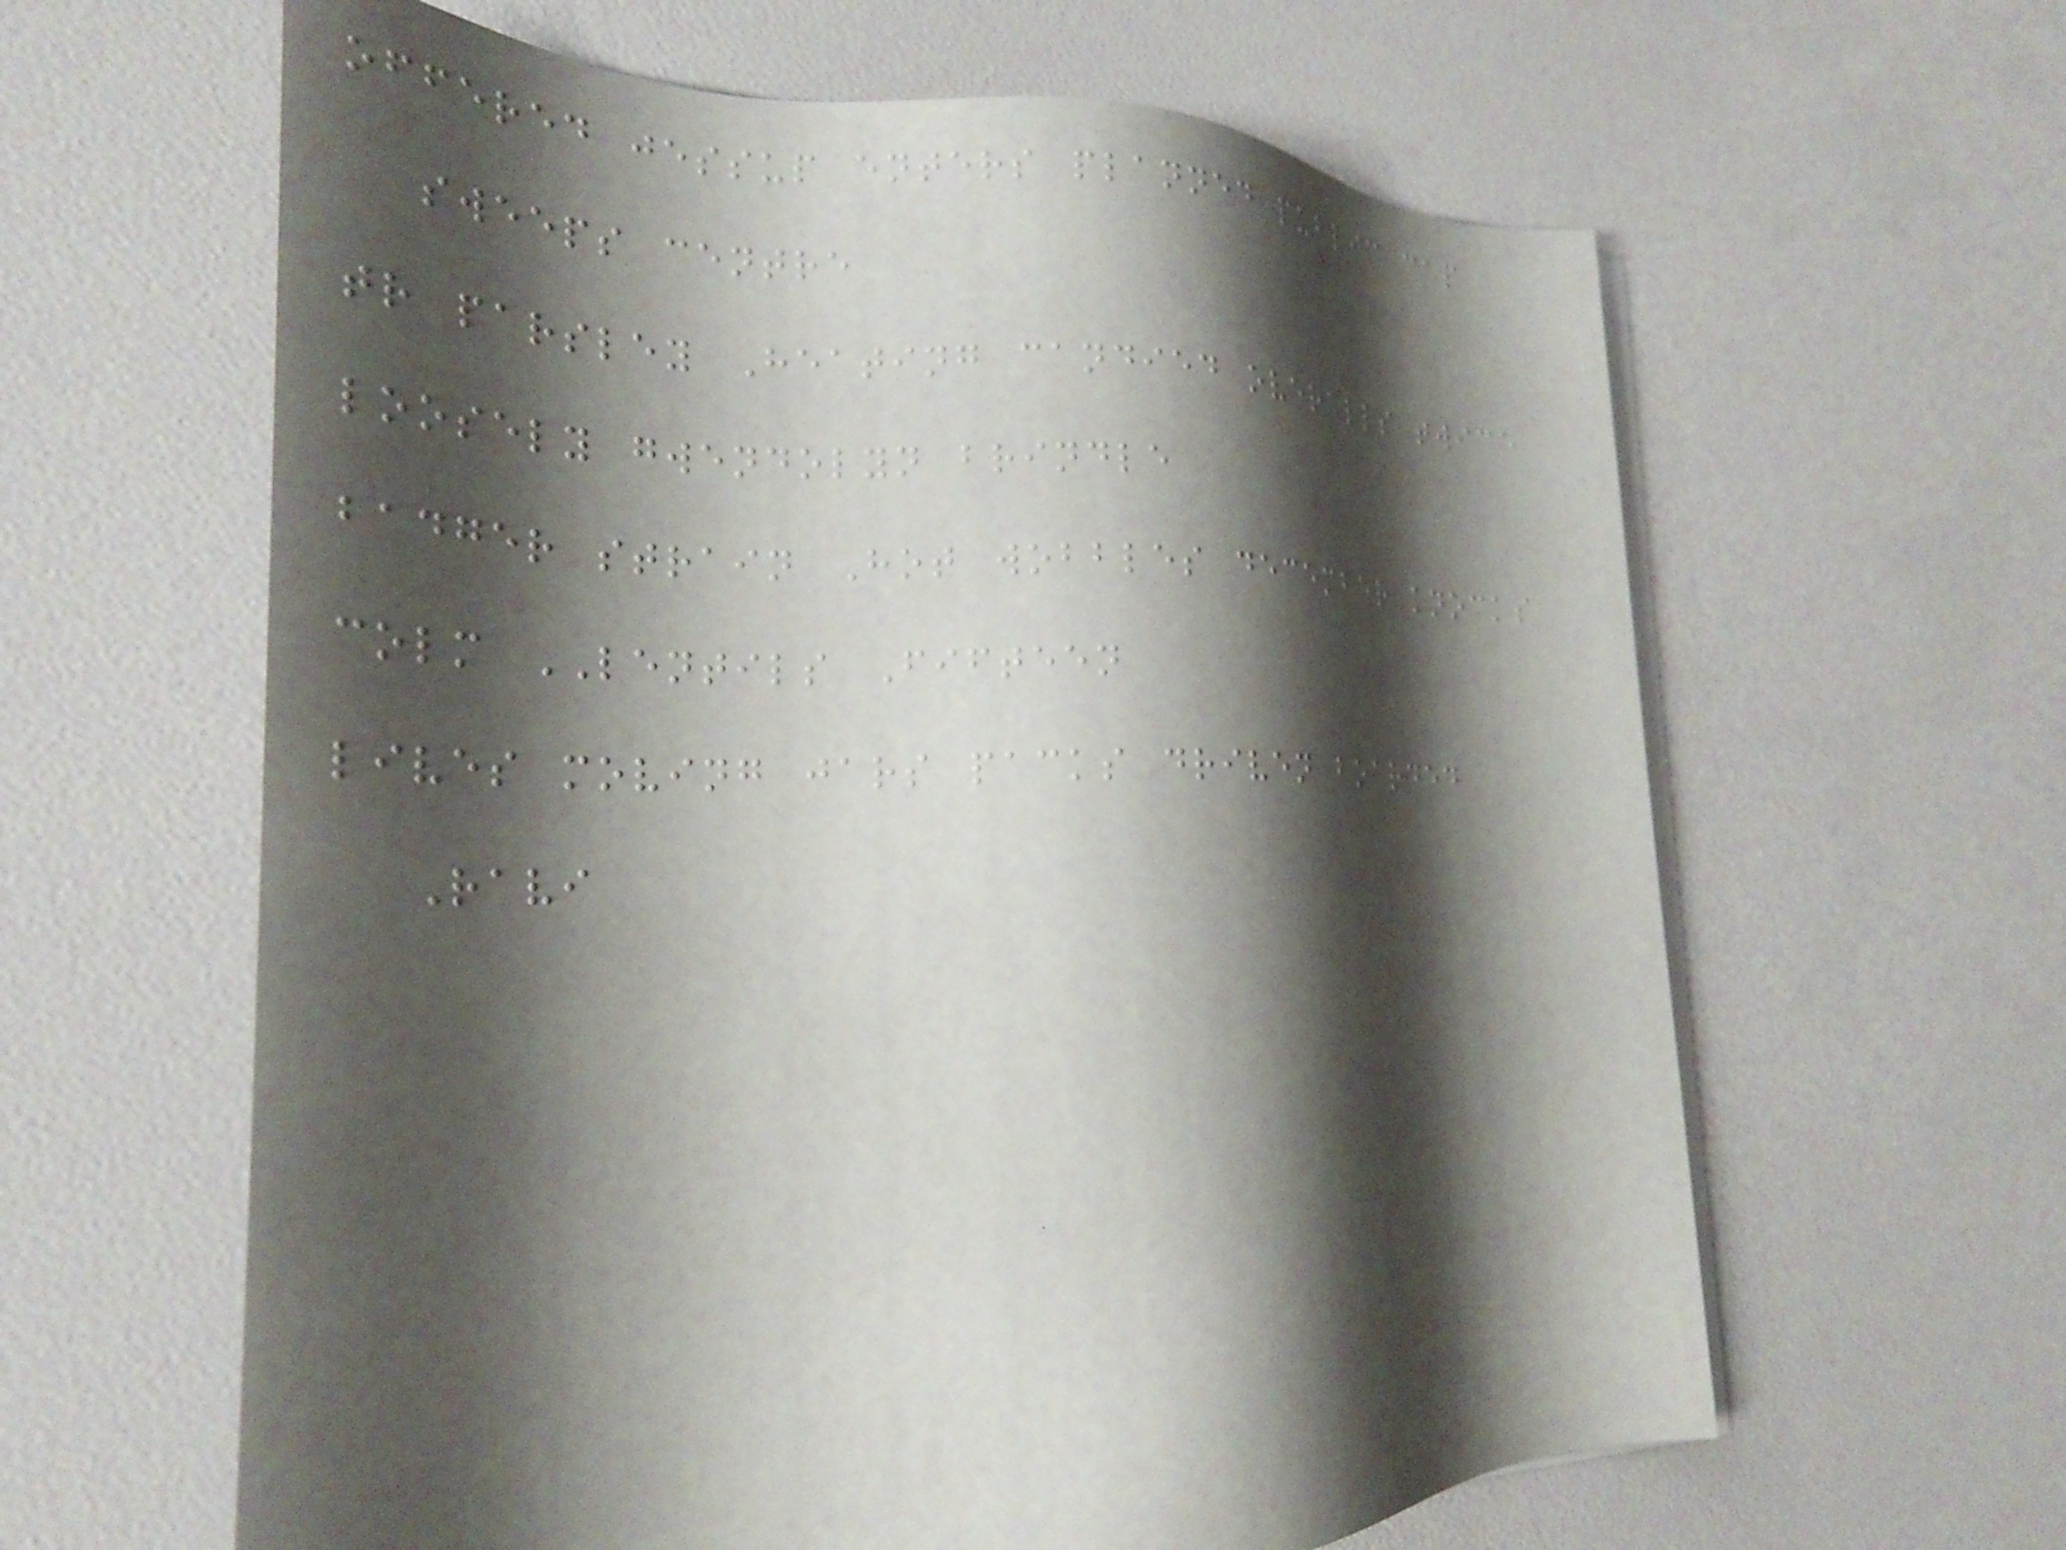offered jessup enters planned public cap
sweeps centre
tr parsley Heating candied overalls twice
loosely gwendolyn brindle
badger strain Hot wobbles december knocks
colm LENTILS Fifteen
lives moving jars packs driven boarded
Ravi
